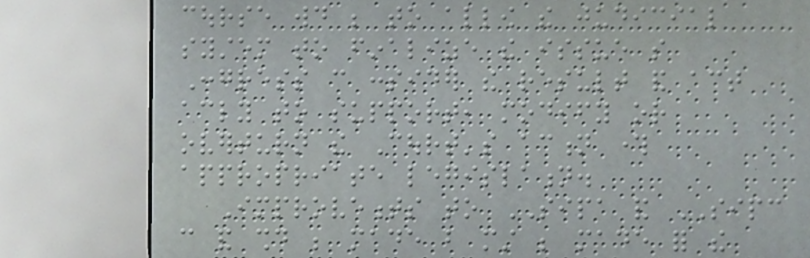course would be to allow the judicial
system to finalize the issue so
Congress can consider the result and act
accordingly to support, modify or
overturn the Court's action through
appropriate legislation.
Improvements to SIPA and SIPC
can and should be made but must be made for the
